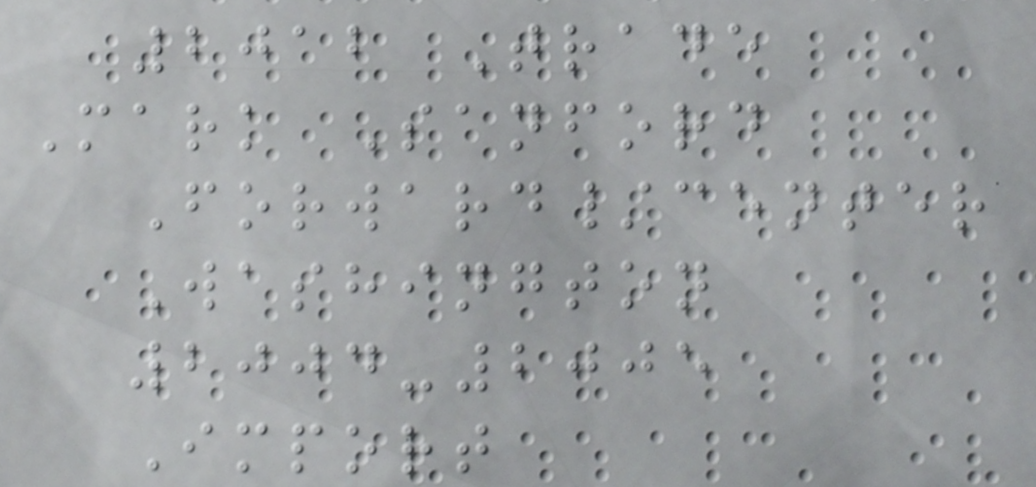2012 Trade
Mark Sanford
Forward/center
Washington
2004-2005
Import
